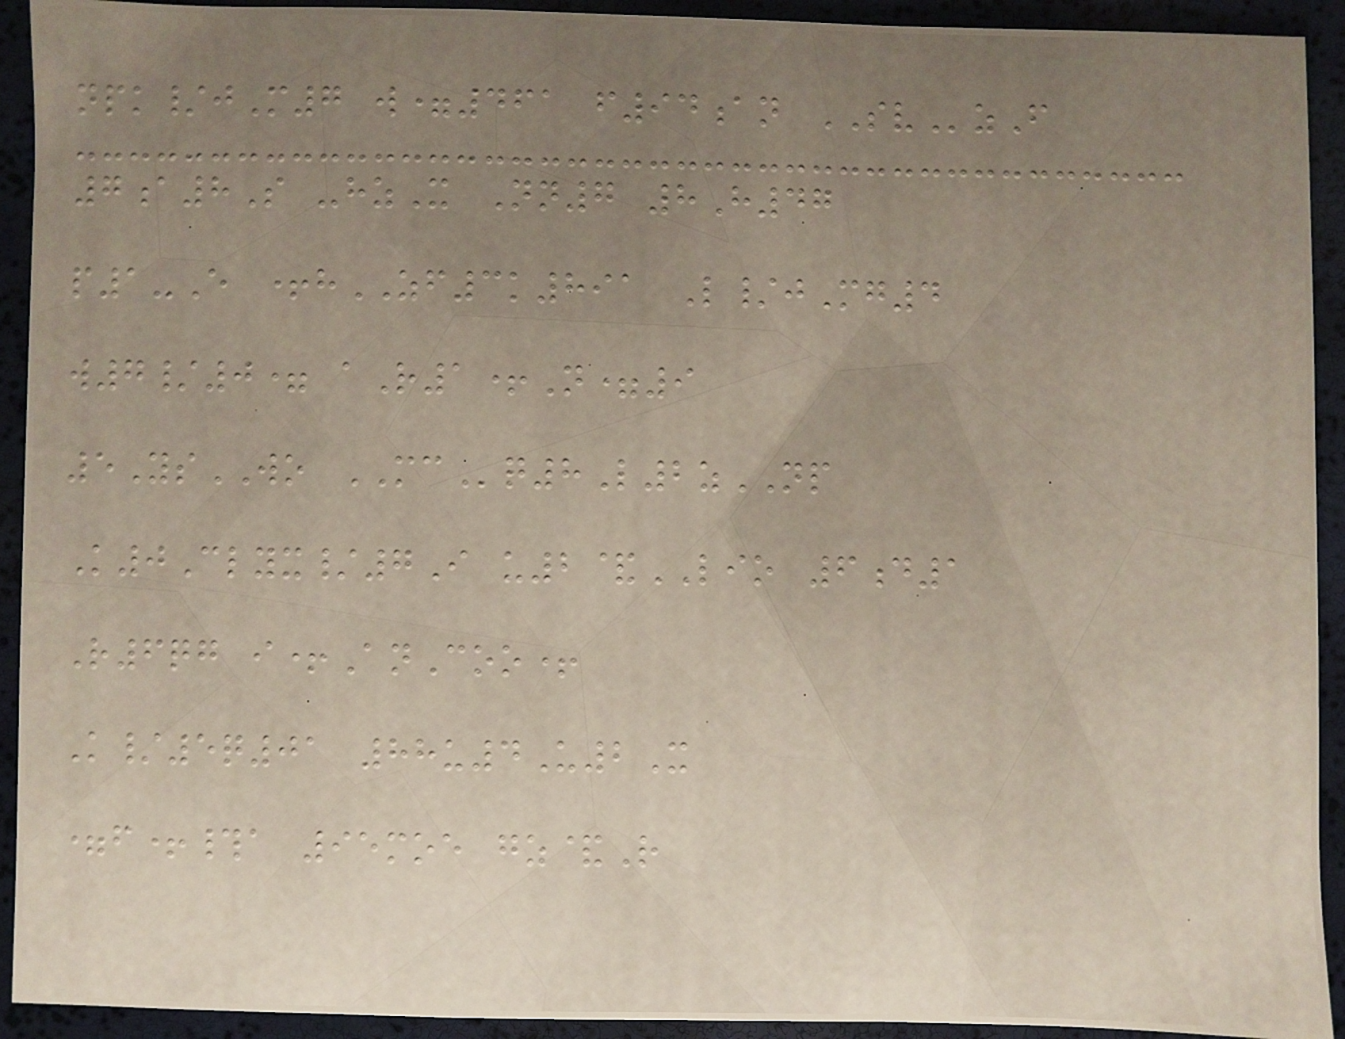npk/jM7 w=461 f94an SVzF
7a8S -hzX Nn7 8H47
p1-E +hZF3k891 L/jMg4
w7/0= aR1+N=9
5YsWO MCq8L2zNP
K0Clyx/7I u2&LIO 6d1
R6qg i+AnCoo+
K/5q01 88u4U2X
=f+#a 95moe gz&R
